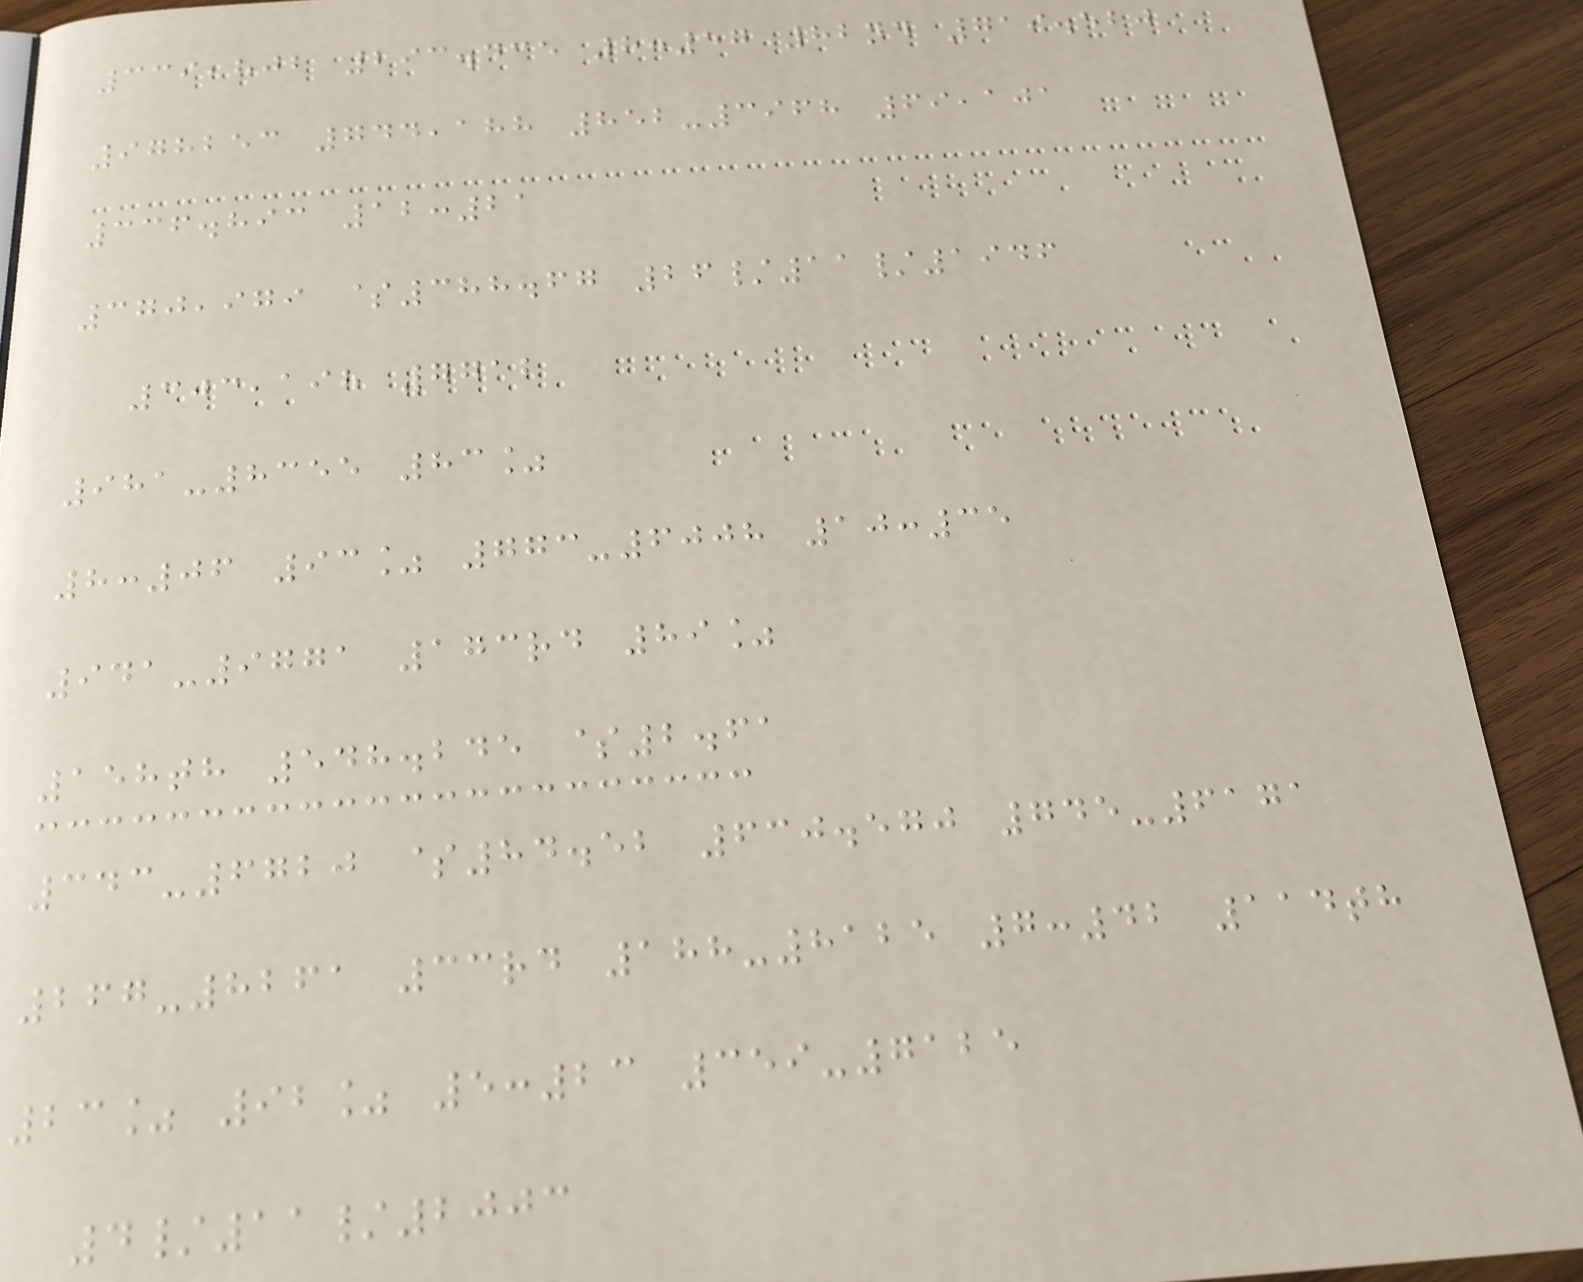339,802 293.435 8:57 82nd 719.520
978253 744,188 852-3968 69,101
336.893 12:21
370,979 $388.67 26/11/1946
303,198 7712
981-8355 83%
8:06 93% 773-6008 10:35
941-9771 173rd 89%
158th 548.245 $2.61
343-6720 $84.52 630.570 745-6171
267-8261 33rd 188-8125 7:42 114th
23% 92% 5:23 359-7125
4/11/2003
